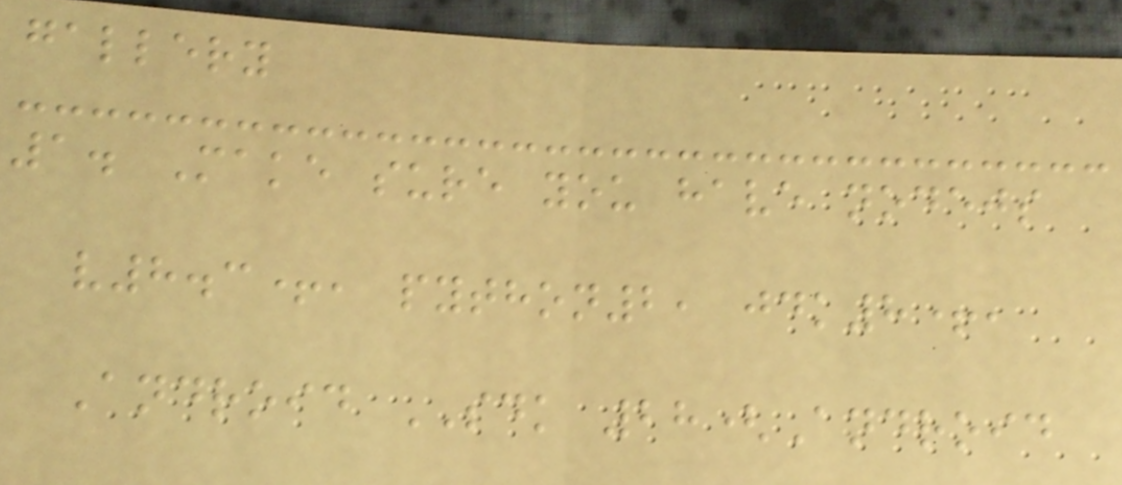gallery
1. Make sure you have nodejs
v8.3+, python2, jdk8+,
Android SDK 28(Android
